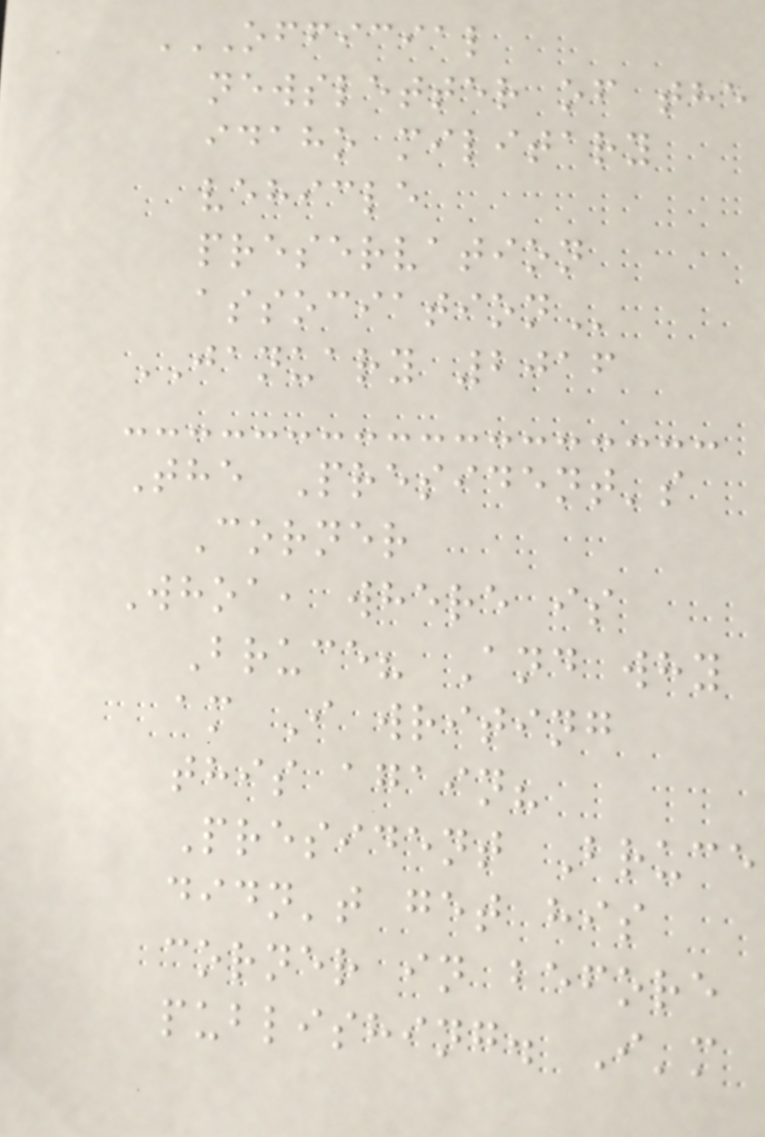OFFICIAL
NEWSLETTER OF THE
IDAHO MILITARY
VEHICLE
PRESERVATION
ASSOCIATION
JANUARY 2016
The President's
Corner
Whoa, where is
Bruce? And why
am I writing
this again?
President Bruce
didn't get his
corner in before
publishing. I'm
